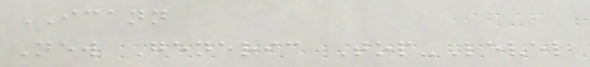ICANN
New Generic Top-Level
